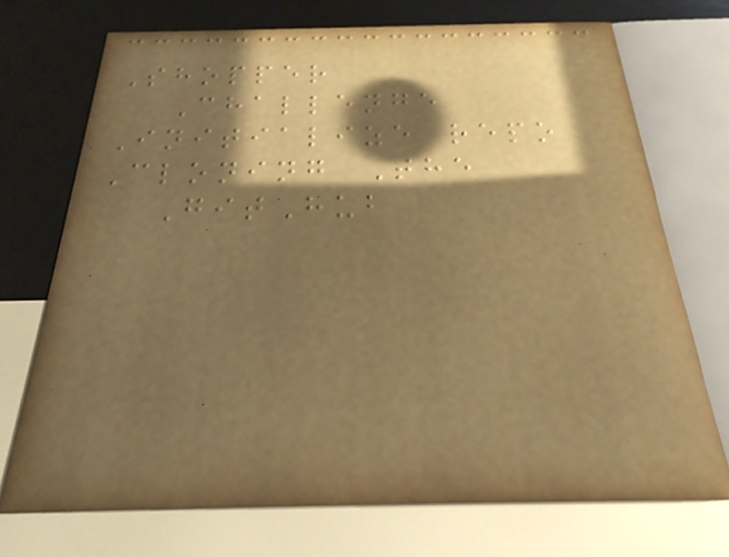Shopper
Challenge
Initialize repo
Cloning The
GitHub
